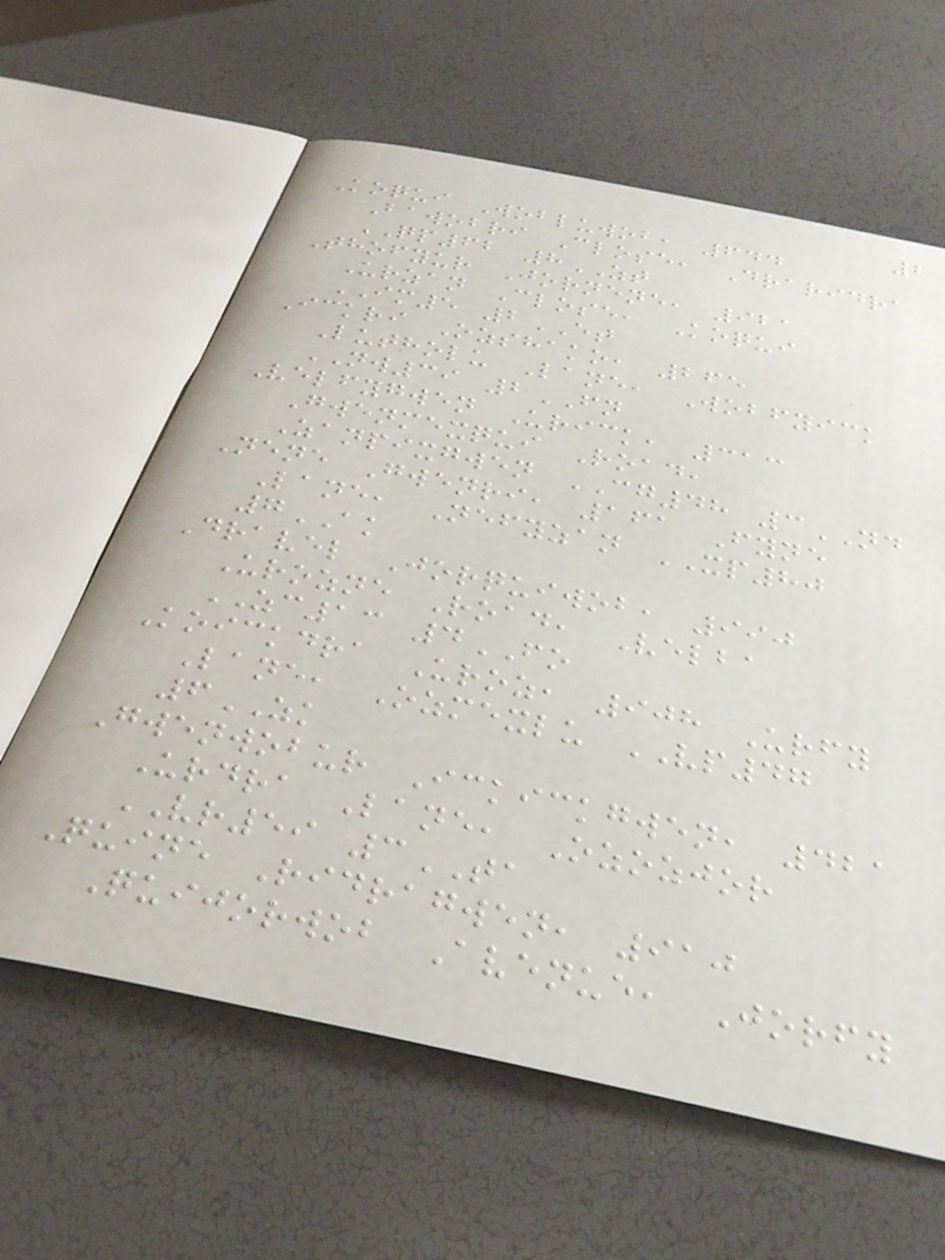2
Koqui Wobluwob, 644
Bawobri Close, Draridra
QP62 8ZT
Thofyur Jornene, 921
Urzan Close, Koqui
IM5 2ET
Ickri Ozshako, 265
Lutholu Lane, Wobfyick
NW39 2FN
Velfygwen Urick, 313
Gwenmexqui Road,
Zanpixgwen CG48 3ND
Nene Gwenri, 161 Fyne
Lane, Nefyzan XP80
7AK
Dravel Jorquiwob, 990
Urozne Road, Velba
ZC13 4FO
Koickdra Uroz, 908 Urfy
Lane, Ozmexlu VP47
6ZK
Gwenwobur Ickickgwen, 421
Urdra Lane, Ozozjor
VR59 3TA
Quine Ridragwen, 910
Quijorwob Avenue, Jorfy
